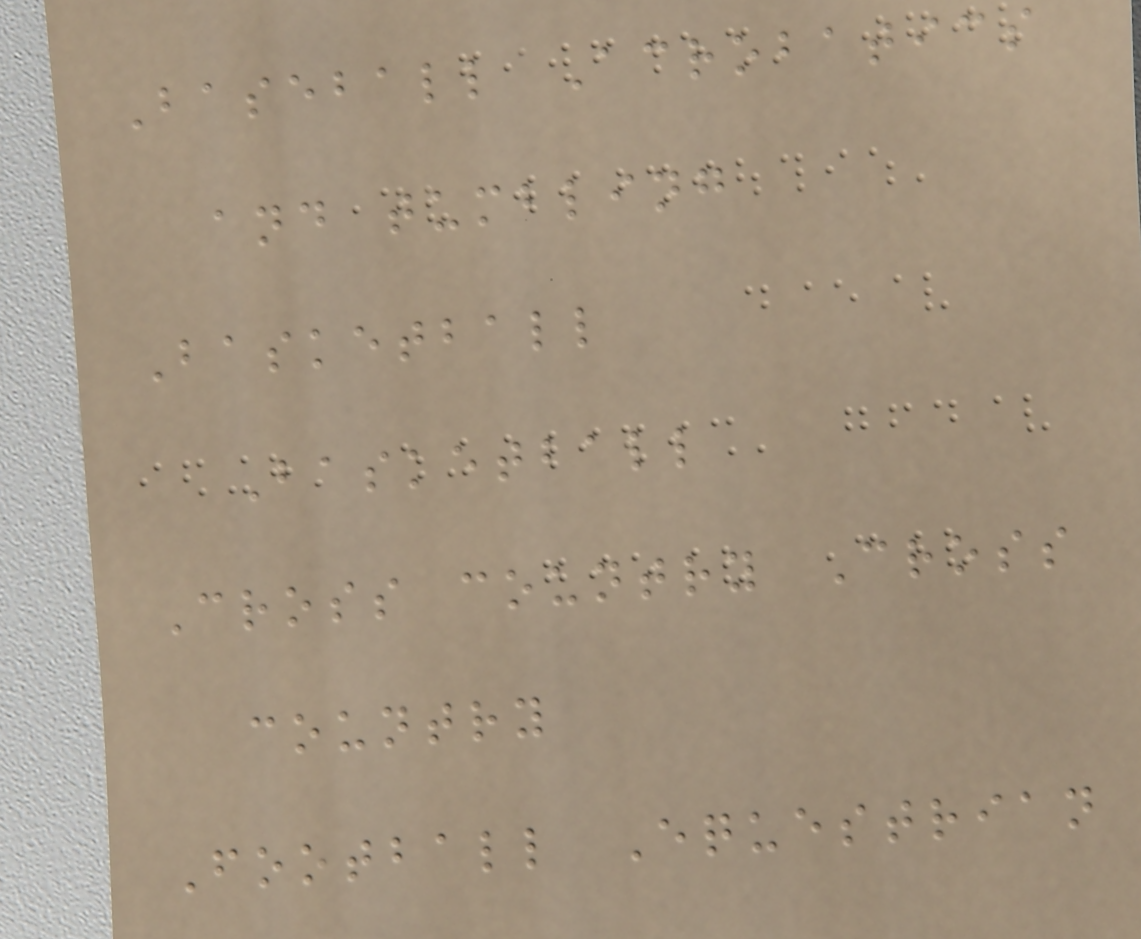Baseball Acrobatics
and tumbling
Basketball
Basketball
Cross country Cross
country
Football Equestrian
